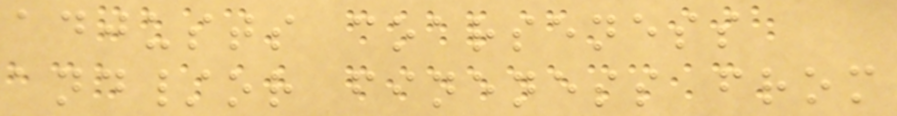adjusts coarseness
and/or fineness from
